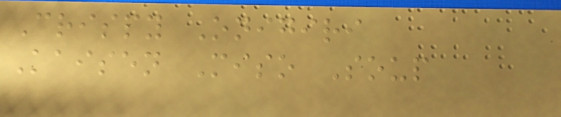Crispy Onigiri
Kaisen Miso Soup
